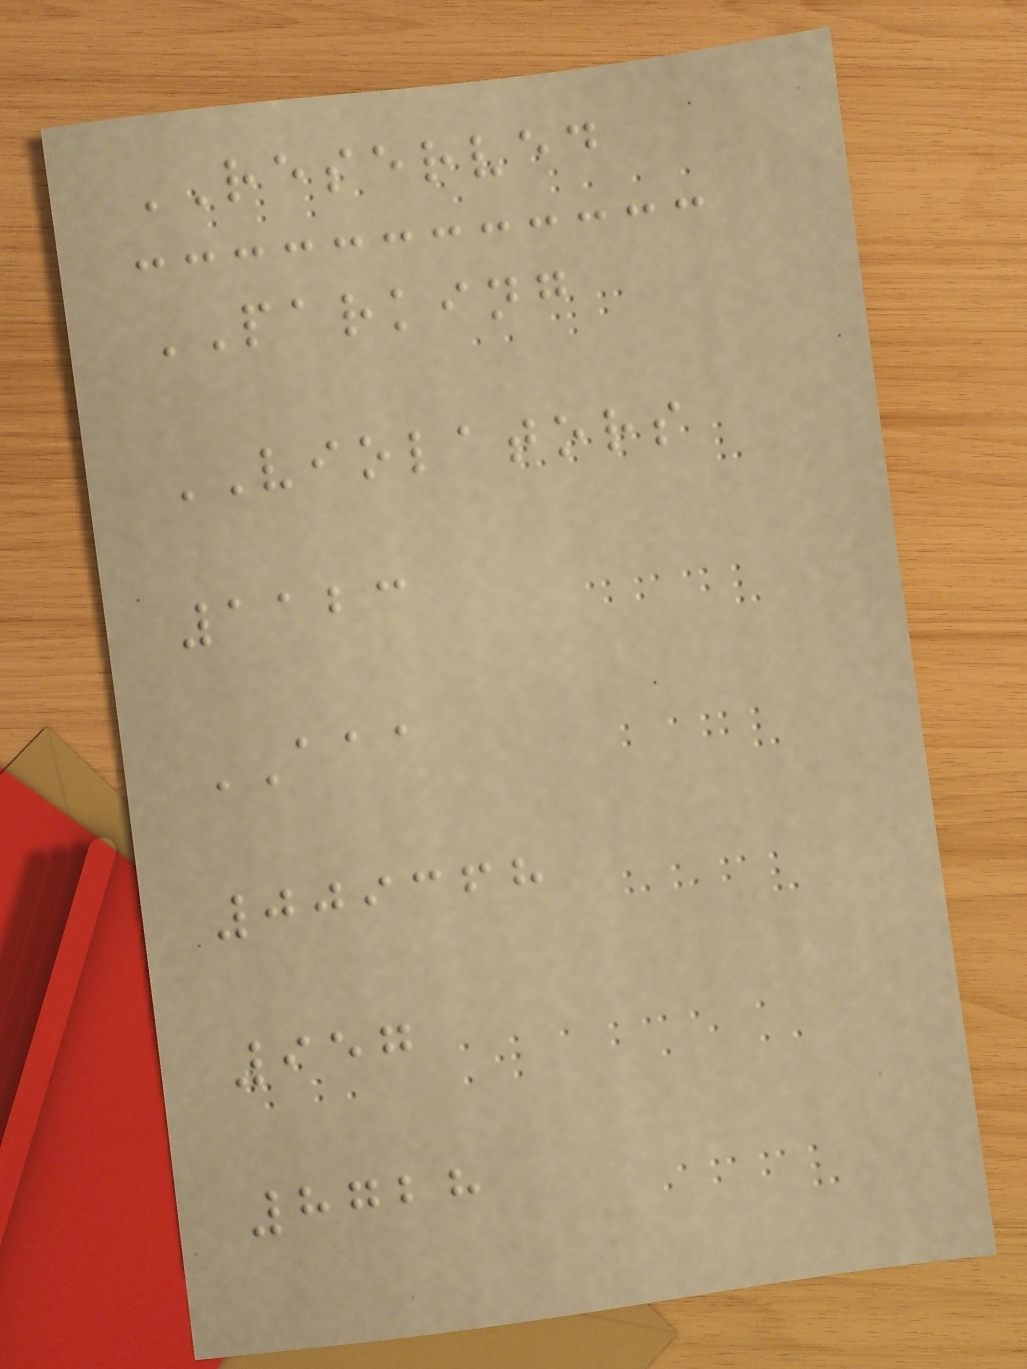RESERVED
PARKING
VIOLATORS
1123
AAA
009368
957
8728
